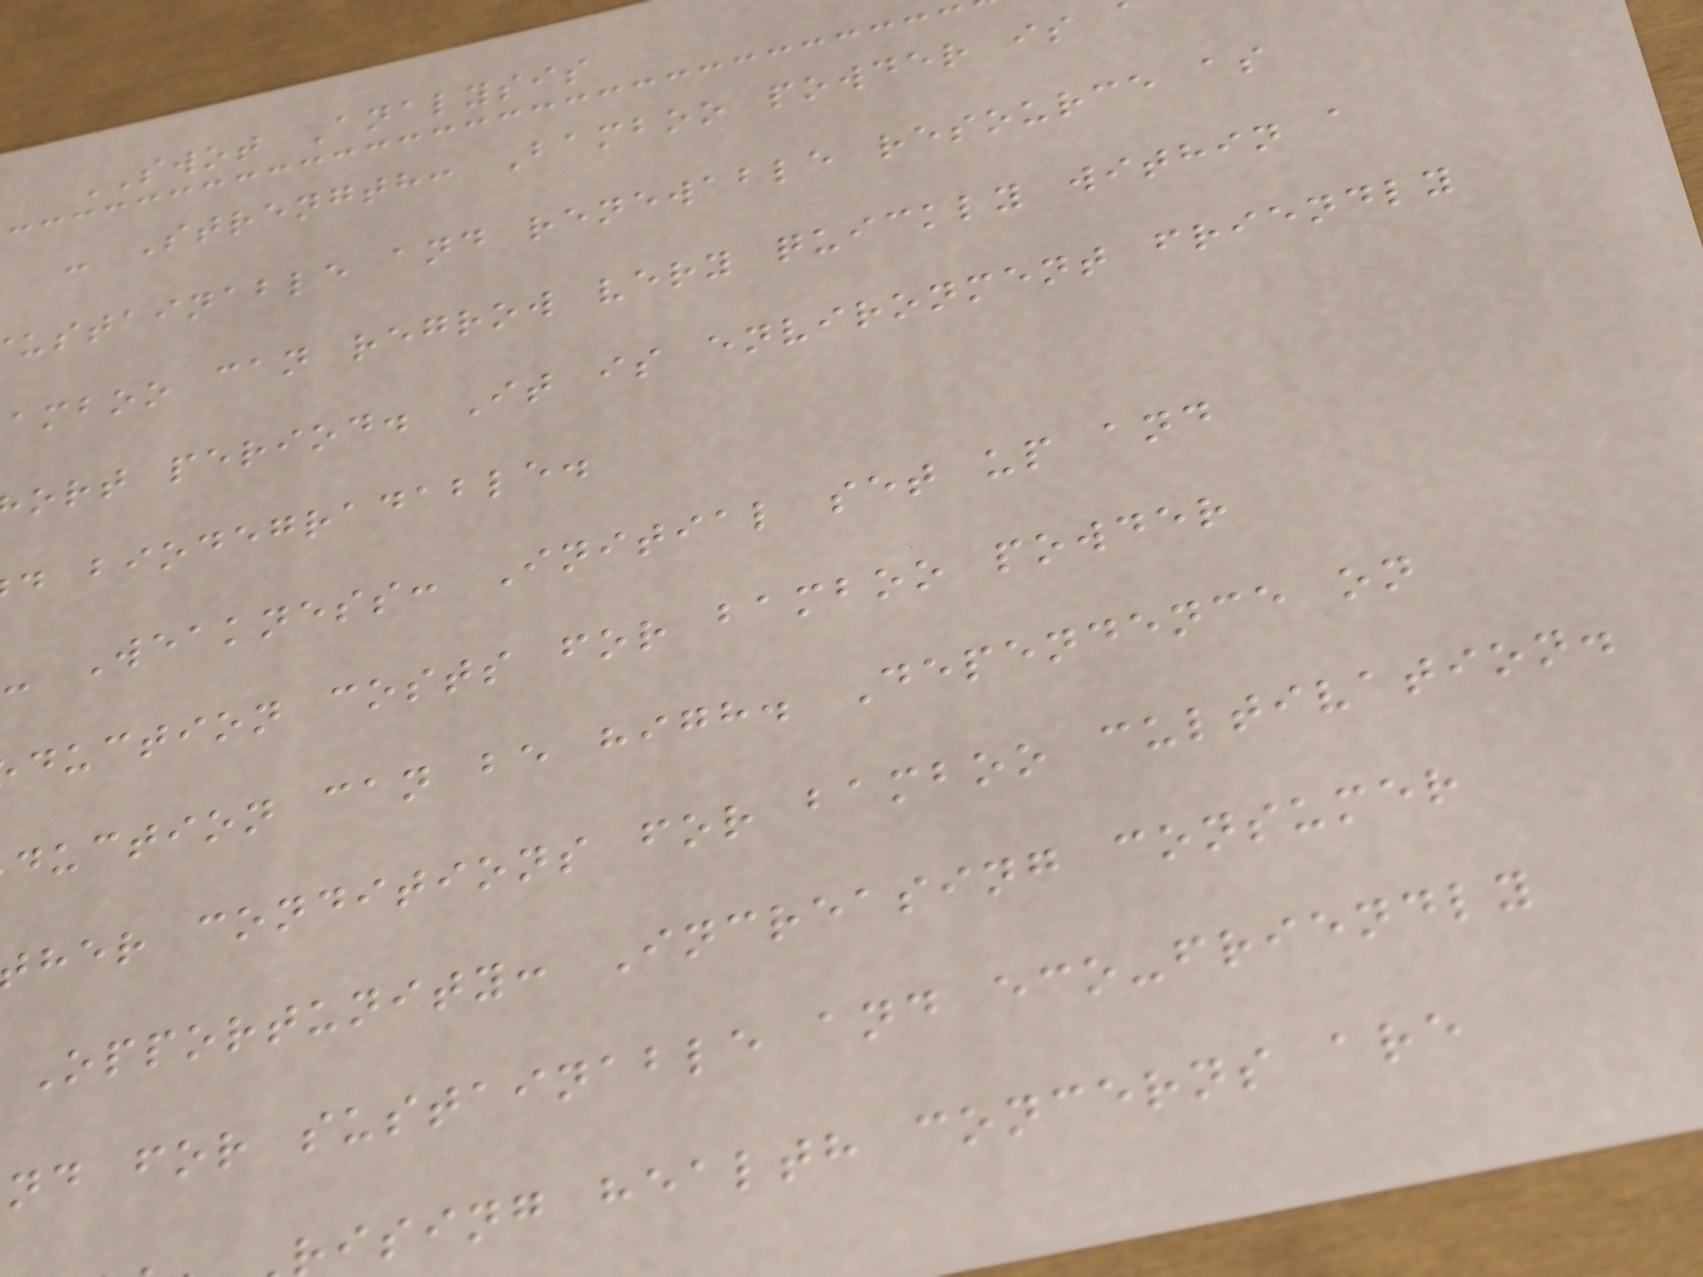SWOT Analysis
- Strength: Bamboo powder is
ustainable and renewable resource as
amboo can regrow very quickly within a
ort period. It is environment friendly
d biodegradable.
- Weakness: Initial set up and
duction costs for bamboo powder
duction can be high. Dependence on
her conditions for bamboo cultivation.
Opportunity: Increasing consumer
nd for sustainable and eco-friendly
ising health concerns are
